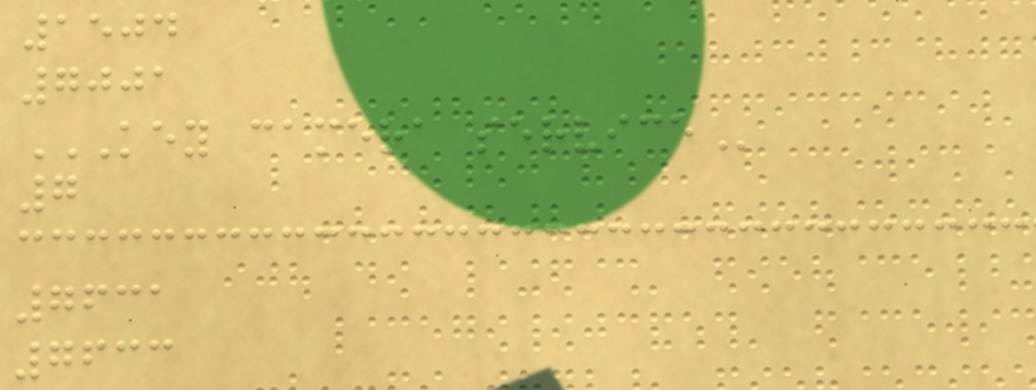1504
7001
KEY CAMERA SERVICE
7
7631
7633
